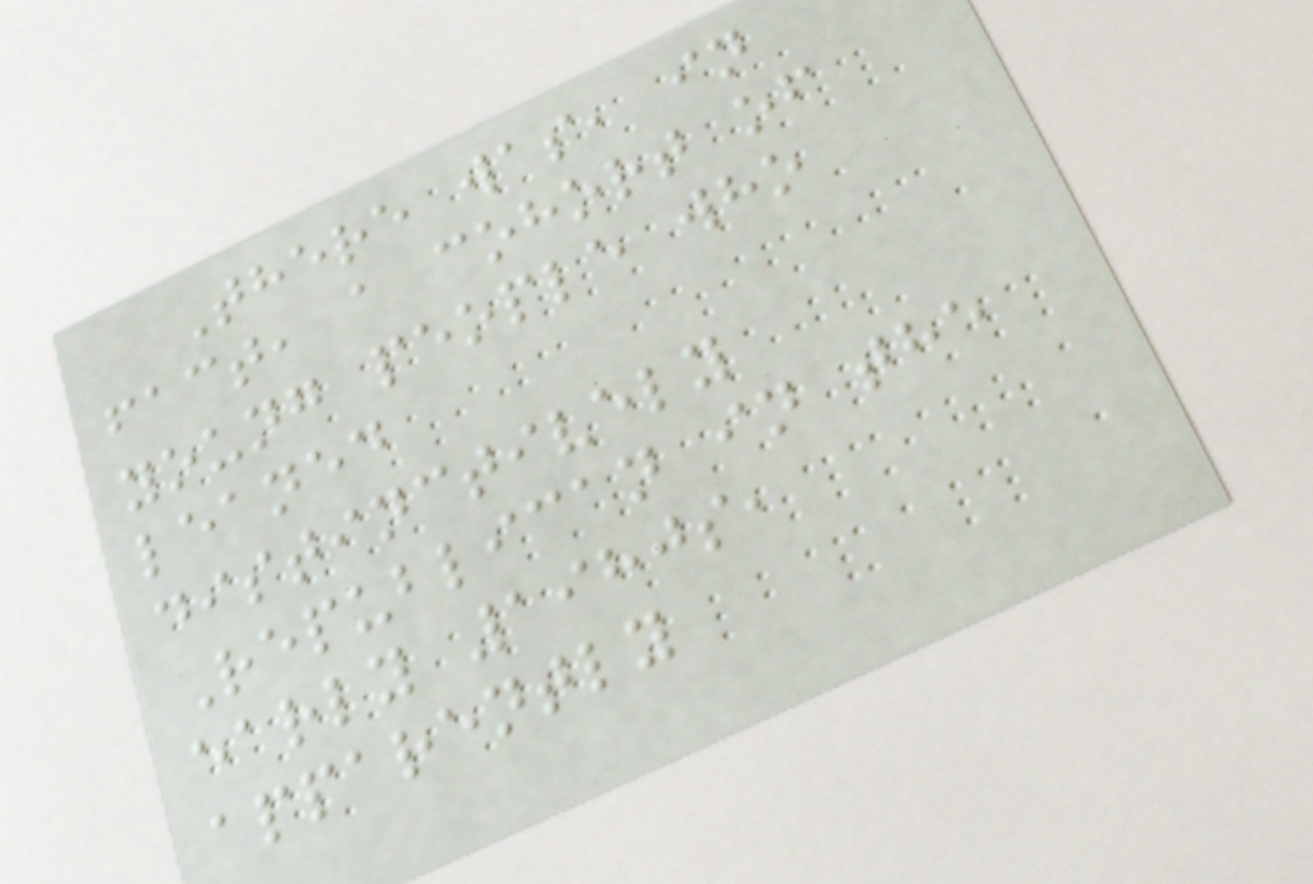There was, in
fact, a cohort of
young people who
leaned
distinctively
Republican in the
early 1980s,
apparently
